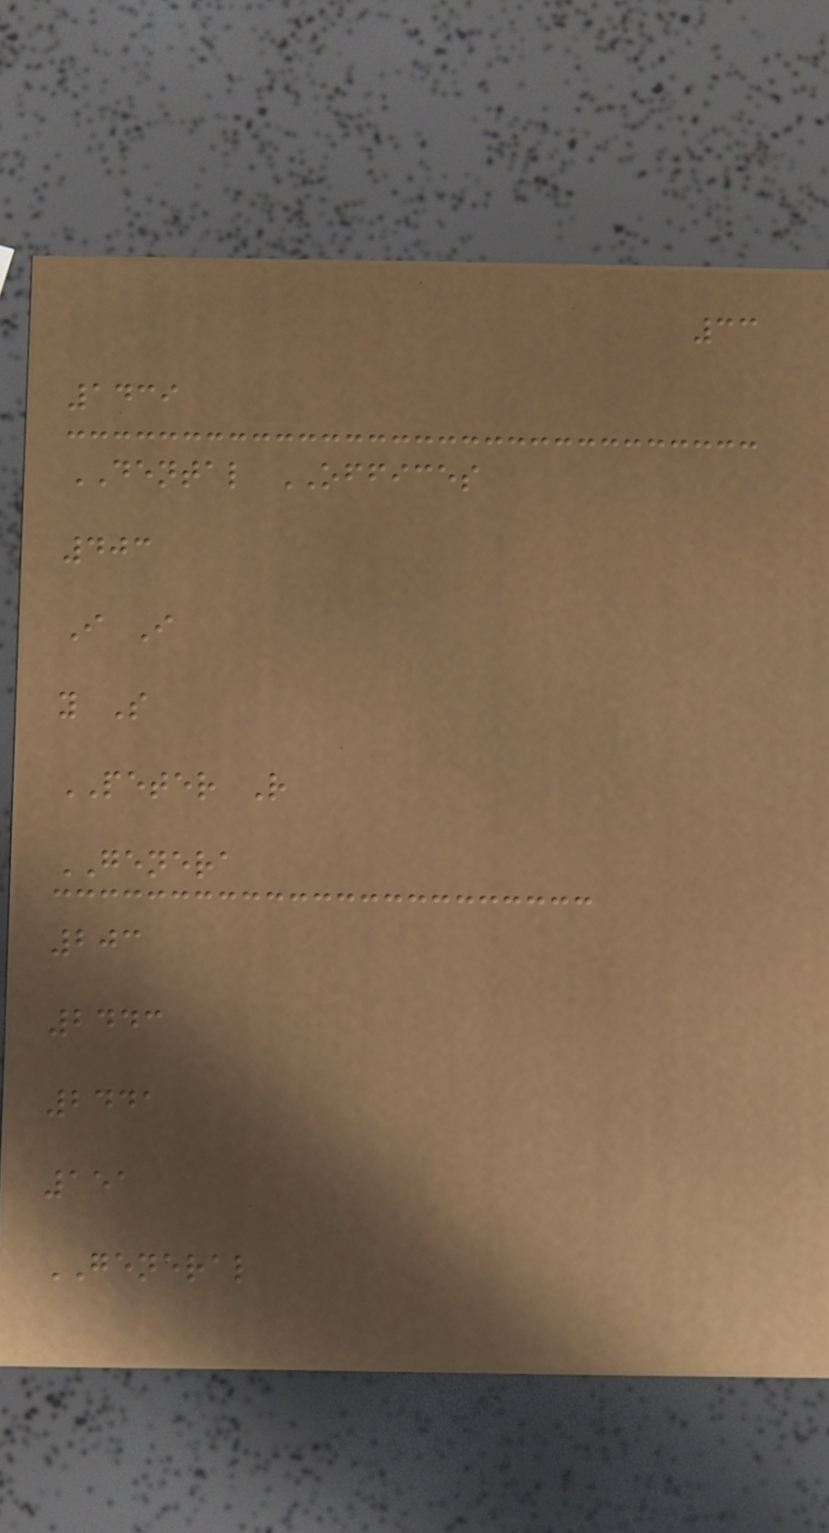33
1439
DENTAL OFFICES
403
I I
y S
PETER R
GENERA
203
2443
2441
151
GENERAL
